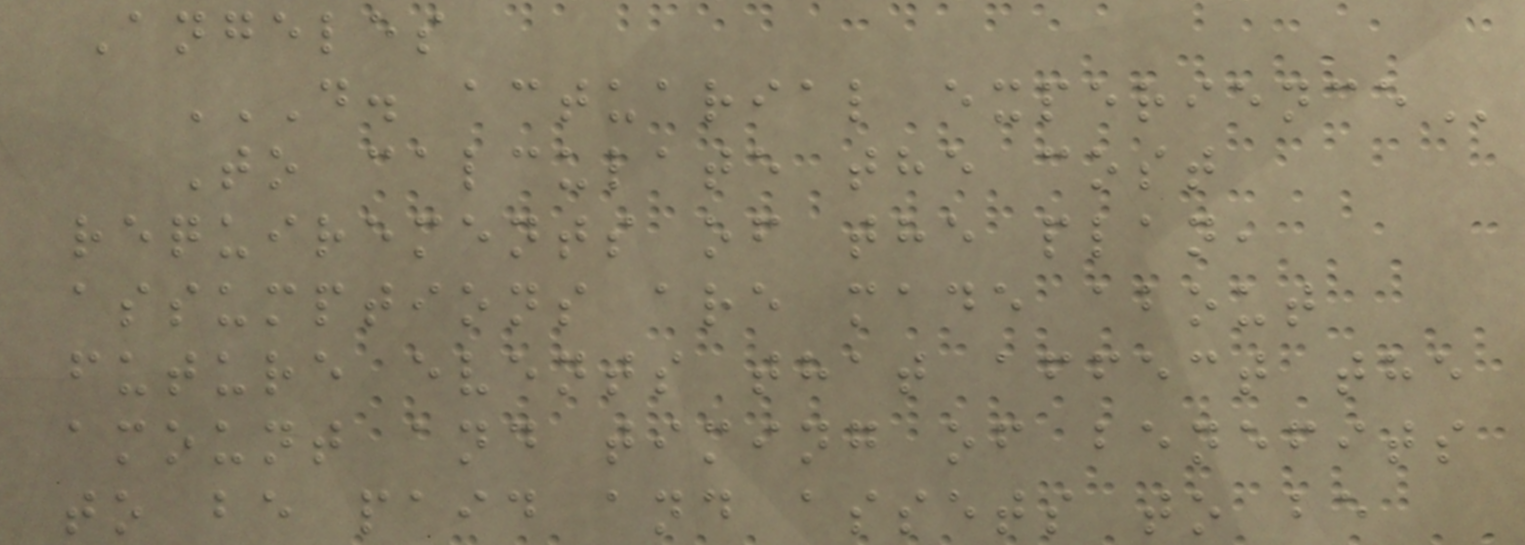Angeles
D. ACTUARIAL EXPERIENCE
To calculate the cost
requirements of the plan,
assumptions are made about
future events that affect the
amount and timing of benefits
to be paid and assets to be
